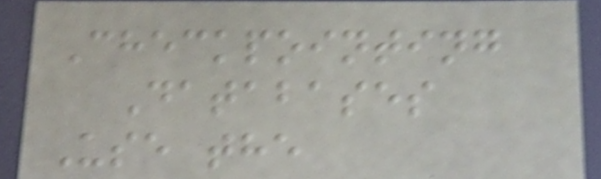Checkpointing
Databases
Use the
